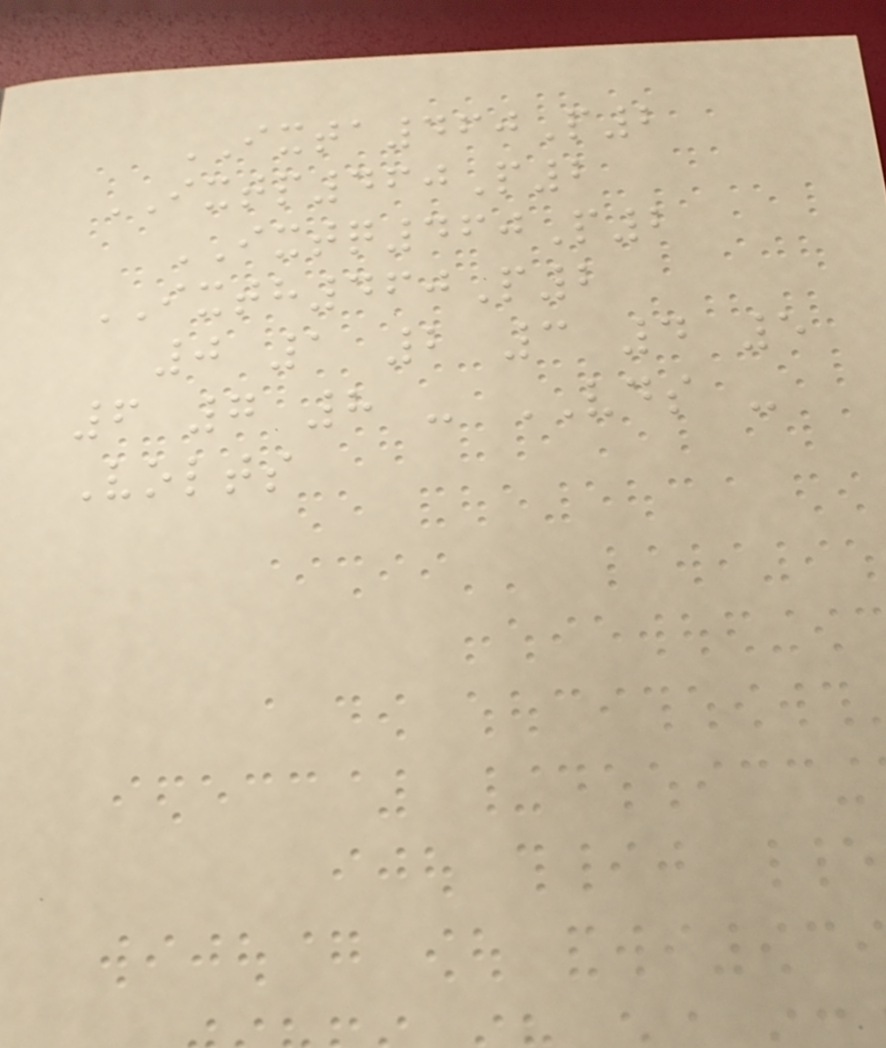IXTA460P2
IXTP460P2
IXTQ460P2
IXTH460P2
0 1 2 3 4 5
6 7 8 - VDS -
Volts
